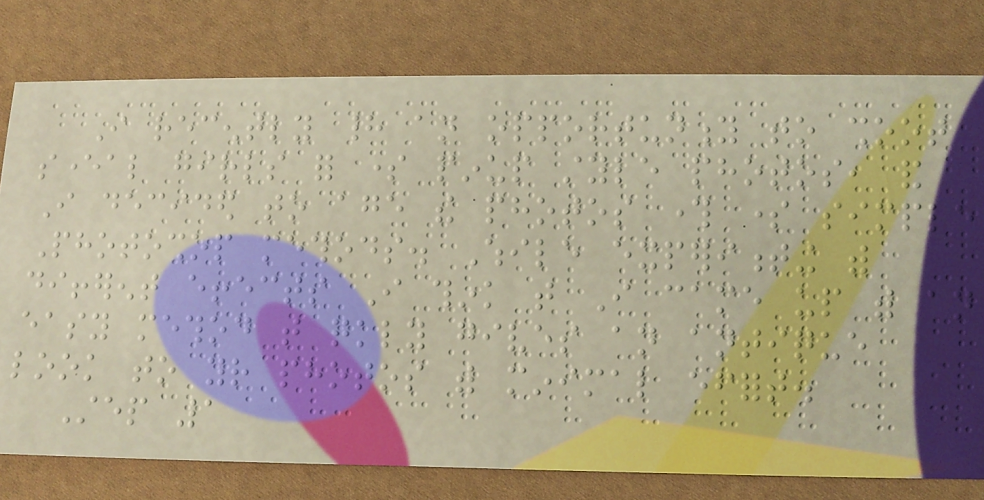I recently had an opportunity to shoot
several girls for some pinup style photos, and
I decided to age the photos through some simple
Photoshop methods. While experimenting with
different effects I think that I came up with an
easy method that quickly gives an antique
look to your photos with minimal effort.
Step 1
